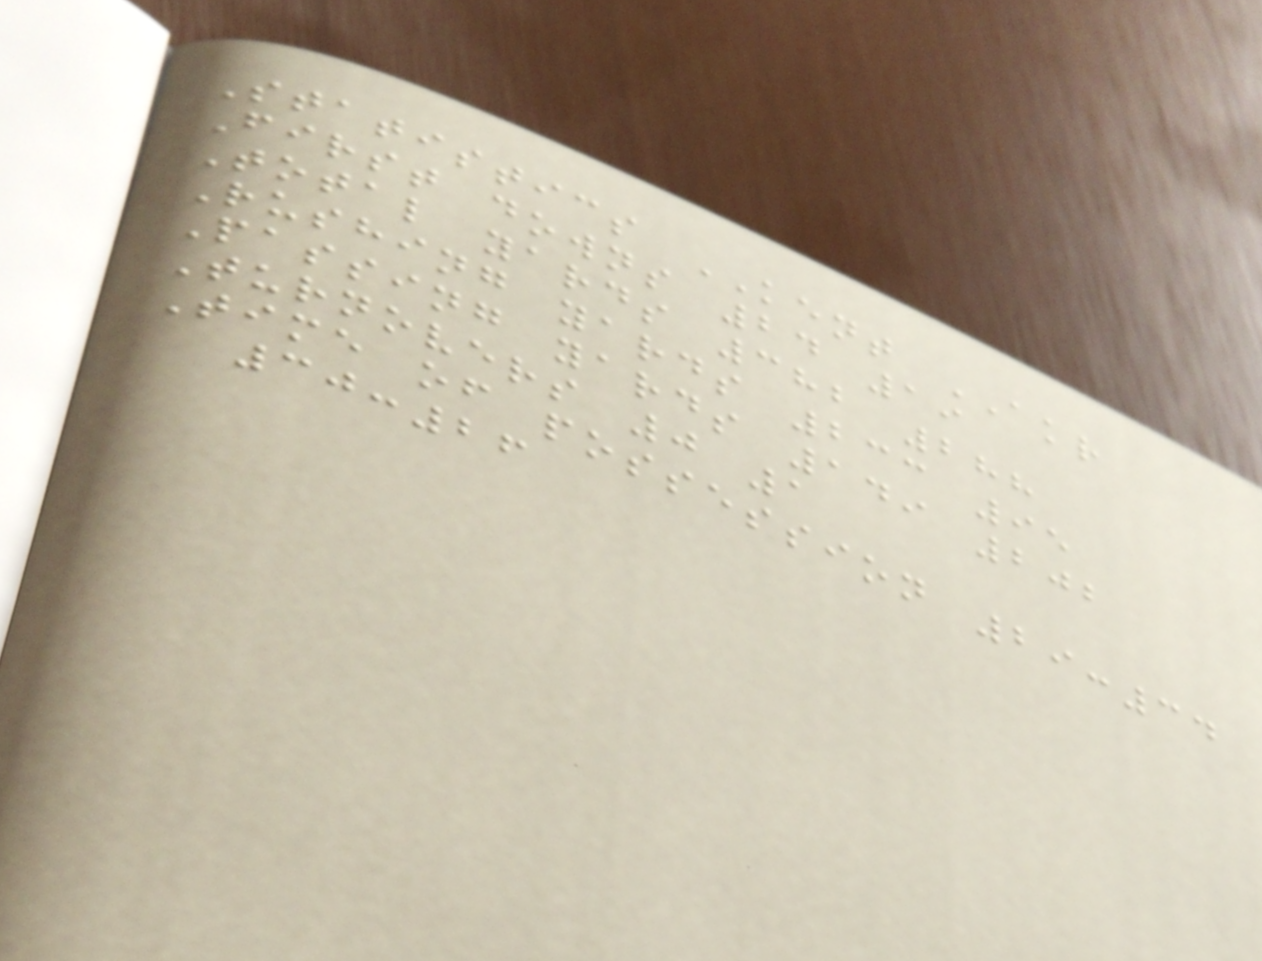Statistics KENT AKR
First downs 24 19
Total yards 382 288
Rushing yards 233 95
Passing yards 149 202
Turnovers 0 1
Time of possession 29:34
30:26
